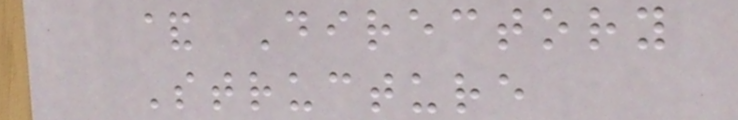& Directory
Structure
